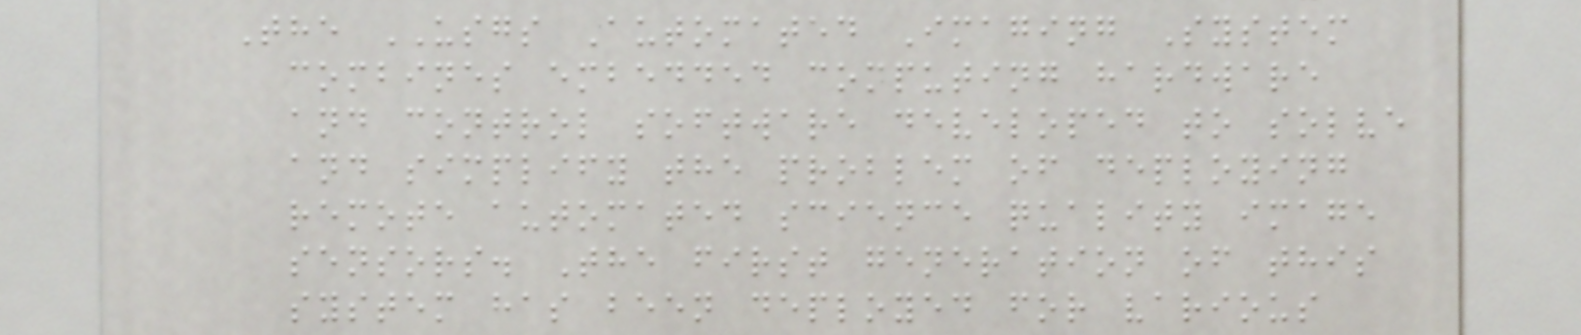The USGS Automated Imaging System
combines embedded computing hardware
and control software developed to solve
and simplify the problem of deploying
remote automated science quality image
sensors. The first generation of this
system has been deployed for various
